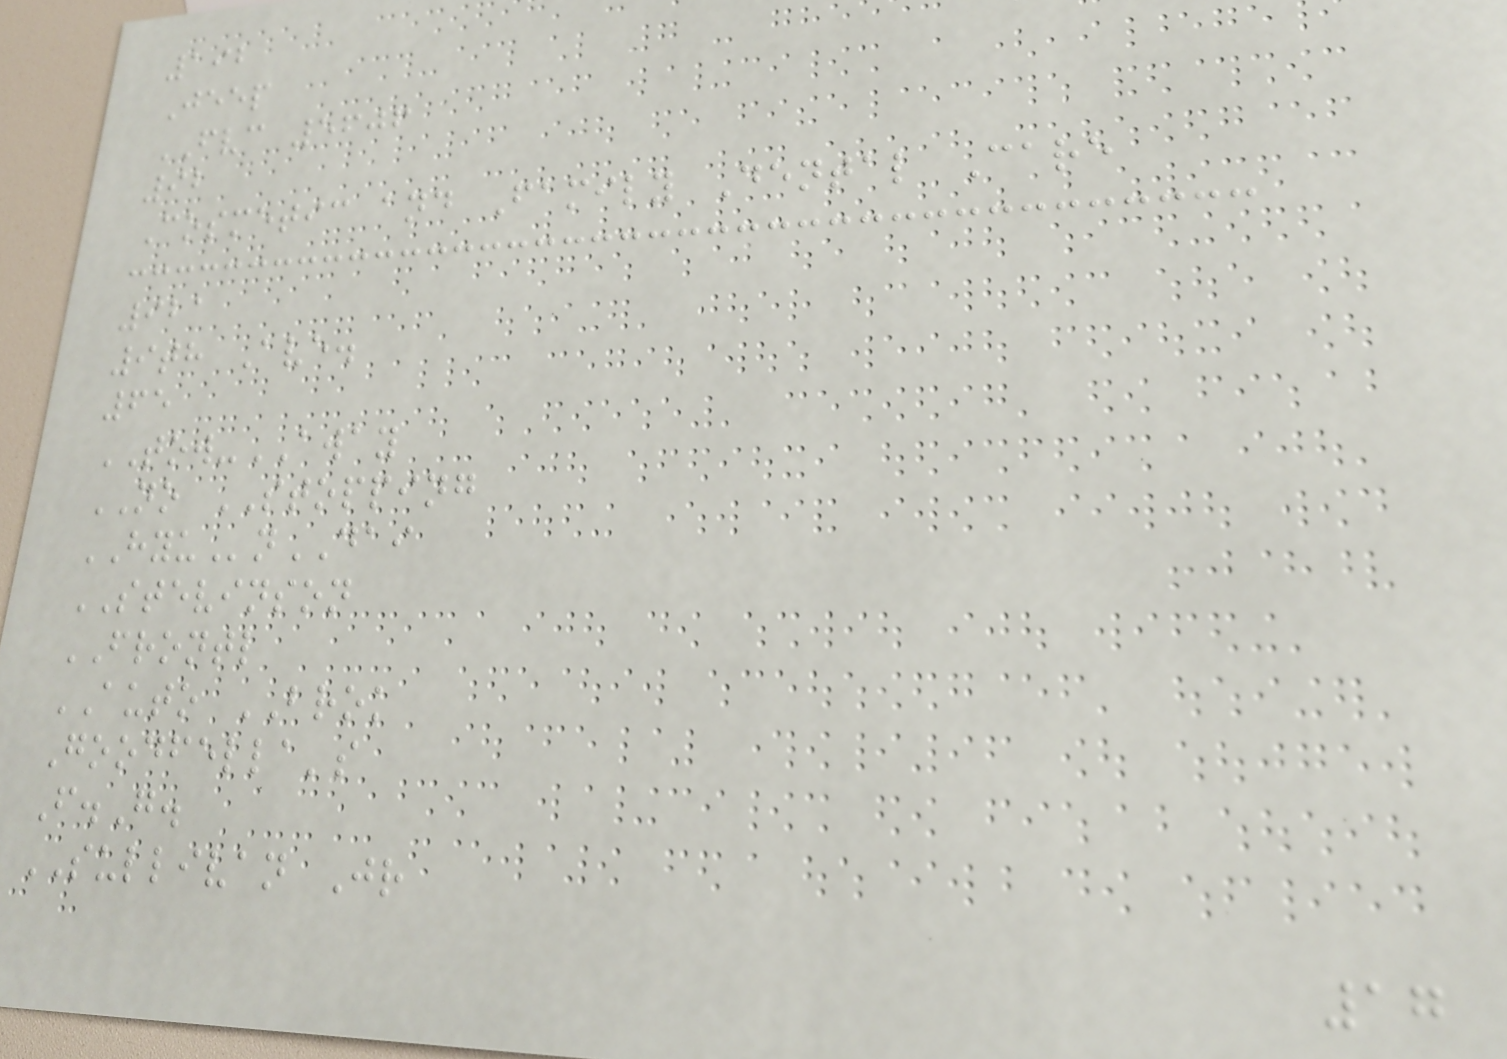192
Jeep
FVC 5606
92
Cosmetic and Family Dental Care
921
9th Ave.
65
TOW-AWAY
NO STOPPING
HYUnDAI
STEVINSON
FRONTL
AUTO BROK
Goodfella's
F.G.
SULLIVAN Jr
17
